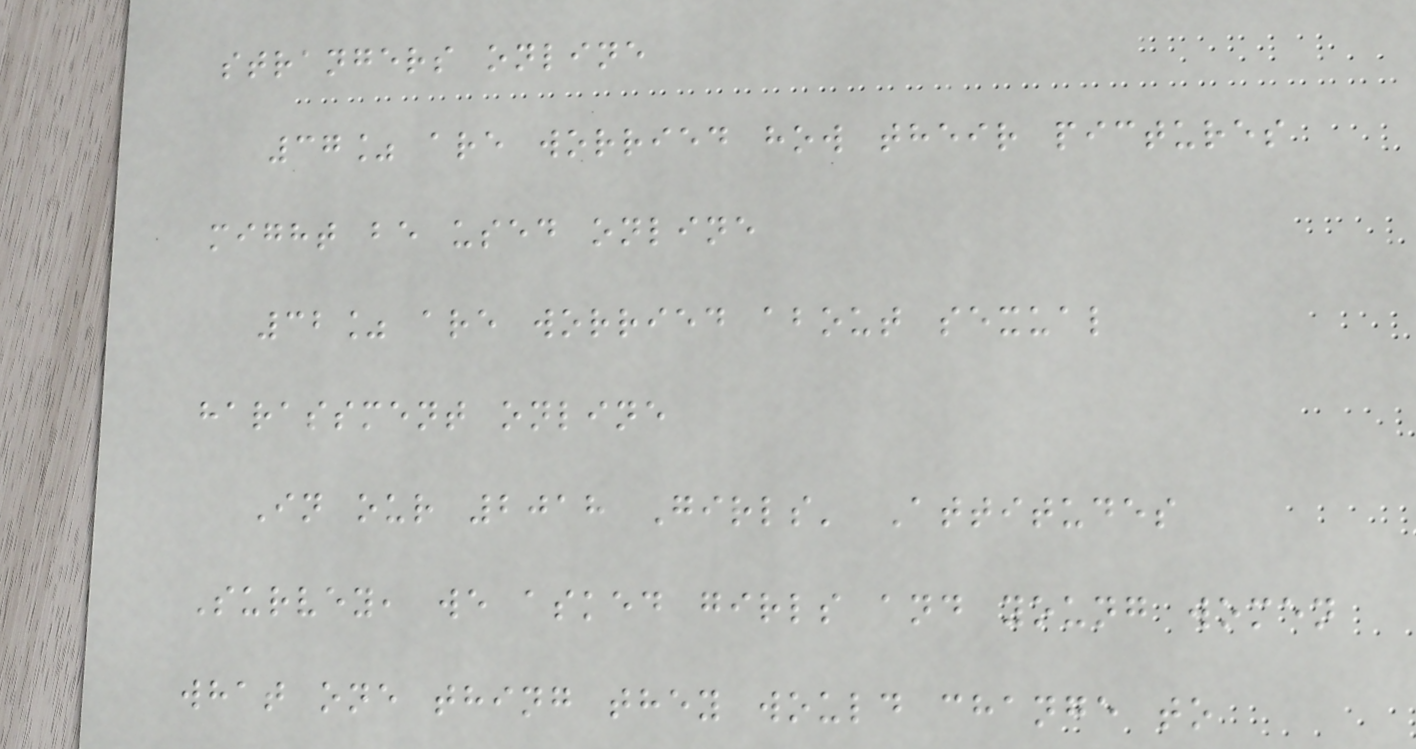strangers online
37% are worried how their pictures
might be used online
32% are worried about sexual
harassment online
In our 2018 Girls' Attitudes
Survey, we asked girls and young women
what one thing they would change to
